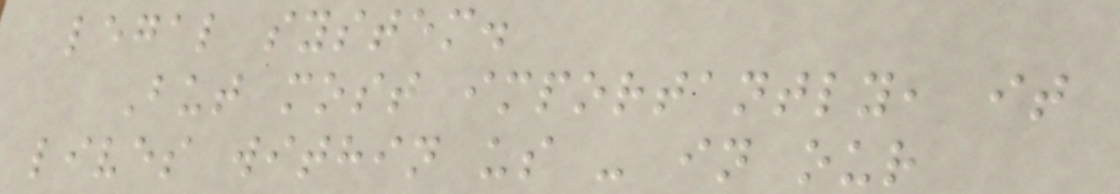legal system.
But most importantly, it
lives within us - in our
